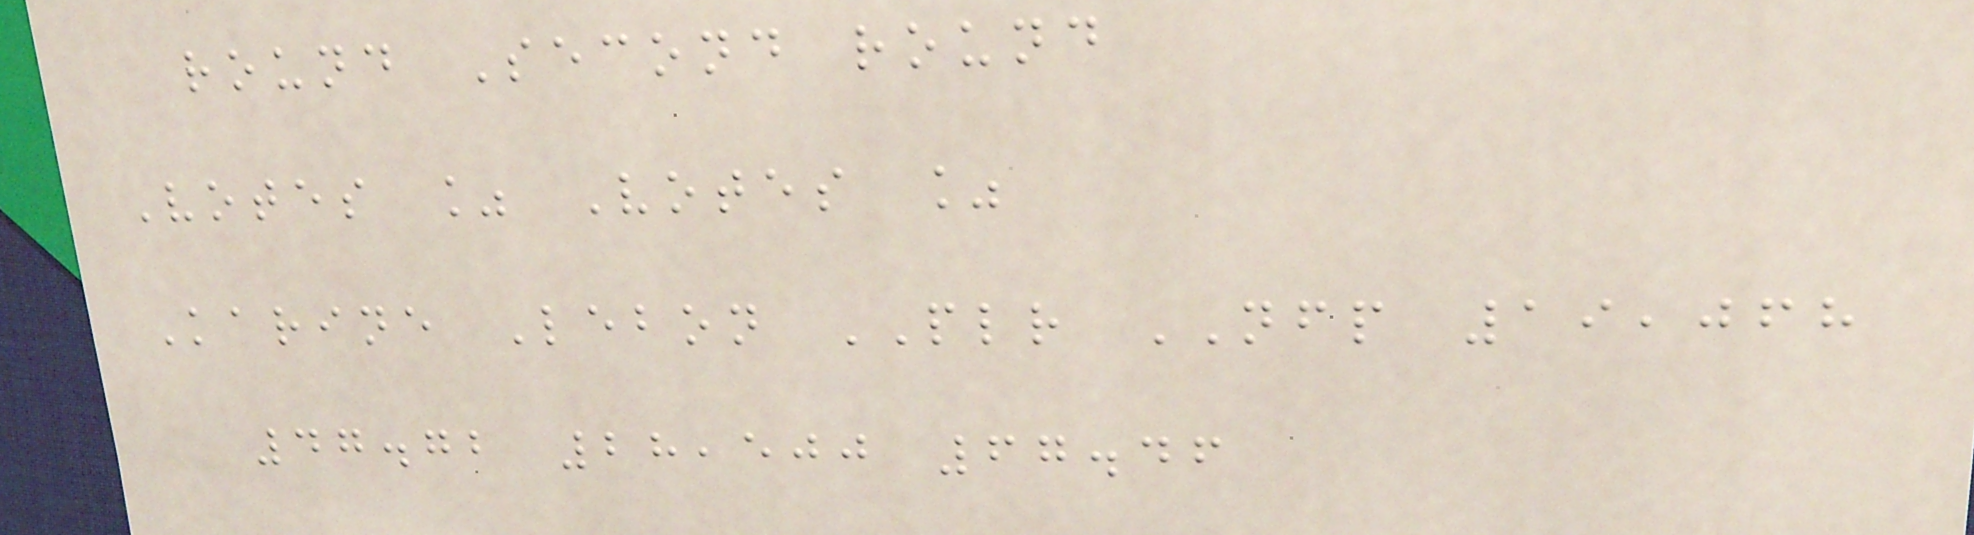round Second round
Votes % Votes %
Karine Lebon PLR NFP 19,068
47.72 28,500 67.46
